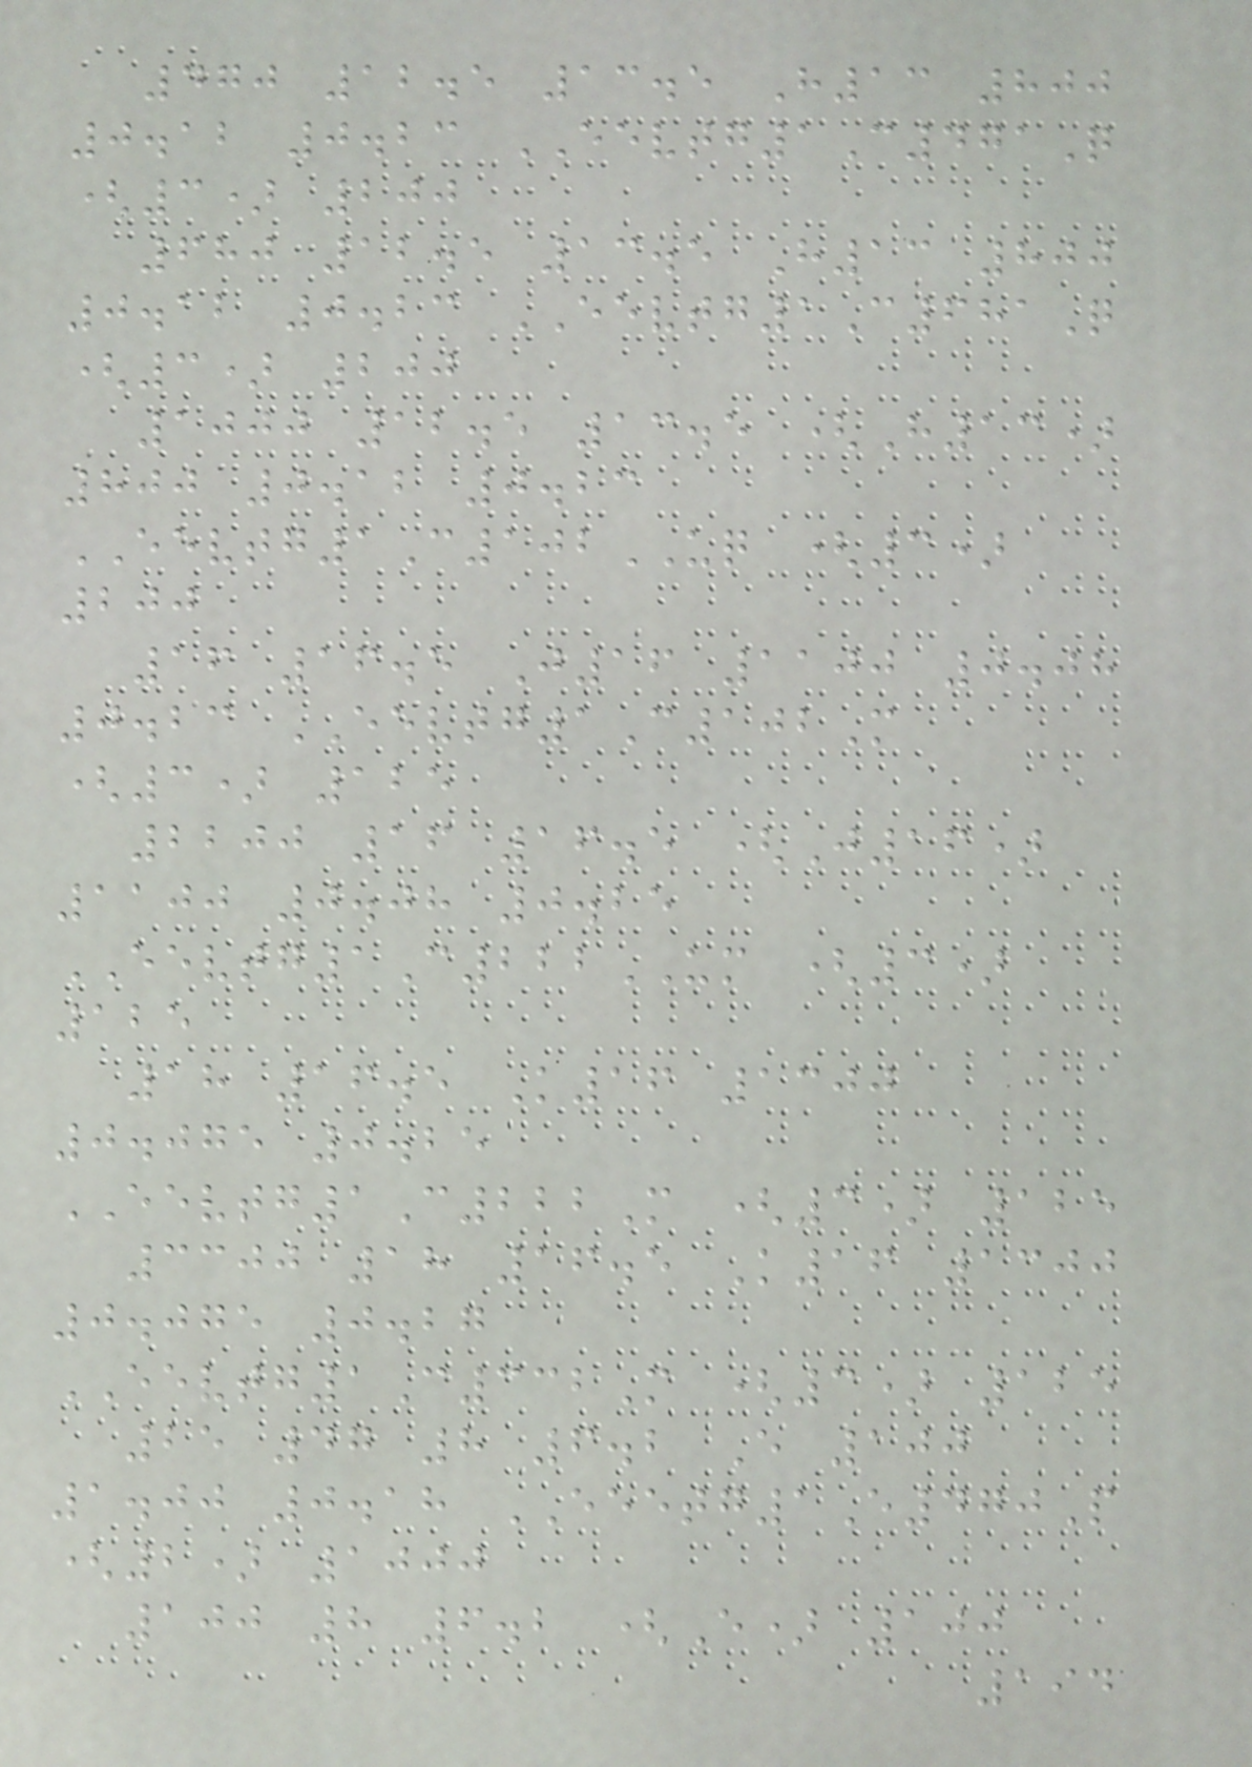470 12.5 13.5 H13 800
0.12 0.23 EEVTG1C471Q
(3) 200
680 12.5 13.5 H13 800
0.12 0.23 EEVTG1C681Q
(3) 200
1000 12.5 13.5 (H13)
800 0.12 0.23
EEVTG1C102UQ (3)
200
16 16.5 J16 1100 0.08
0.23 EEVTG1C102M
(3) 125
2200 16 16.5 (J16)
1100 0.08 0.25
EEVTG1C222UM (3)
125
18 16.5 K16 1300
0.075 0.25
EEVTG1C222M (3) 125
3300 18 16.5 K16 1300
0.075 0.27
EEVTG1C332M (3) 125
25 47 8 6.2 E 100
1.00 0.18 EEETG1E470P
(2) 1000
100 8 6.2 (E) 100
194
